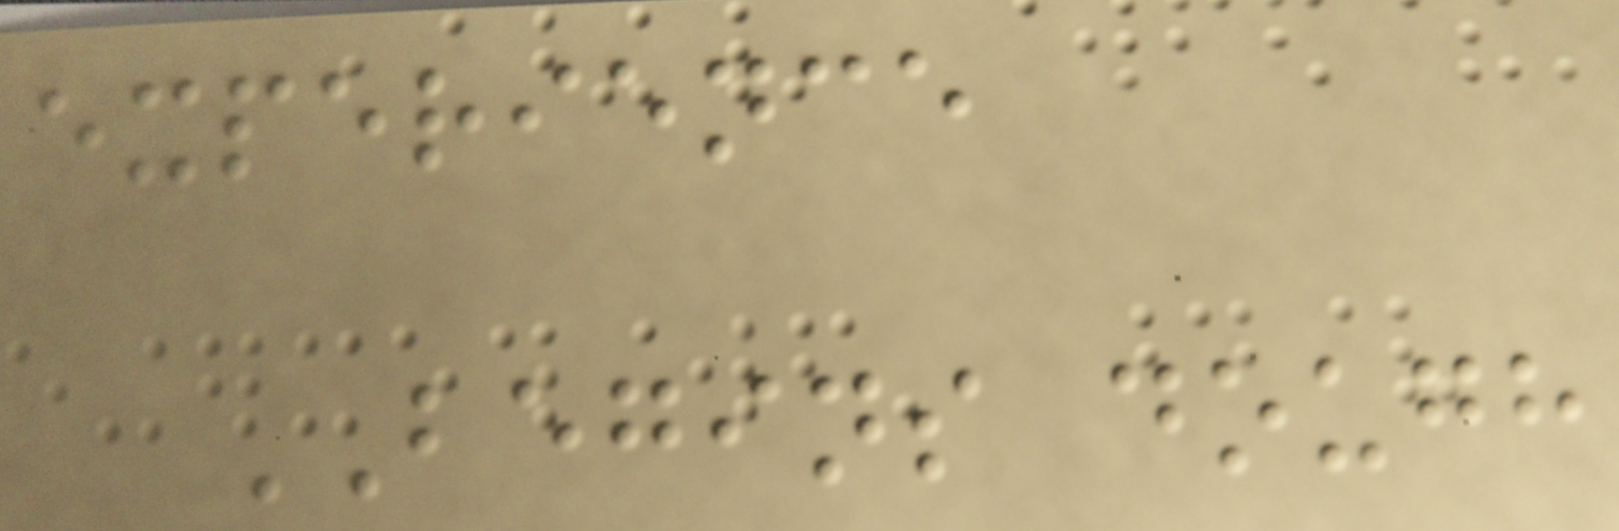experience
BEGINS dough
